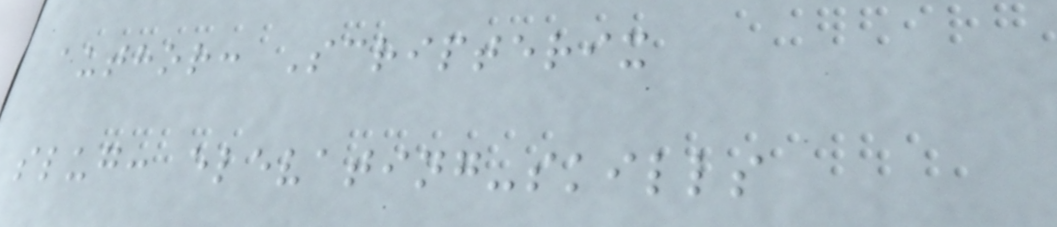author: Scripterix
slug: elevating-skills
